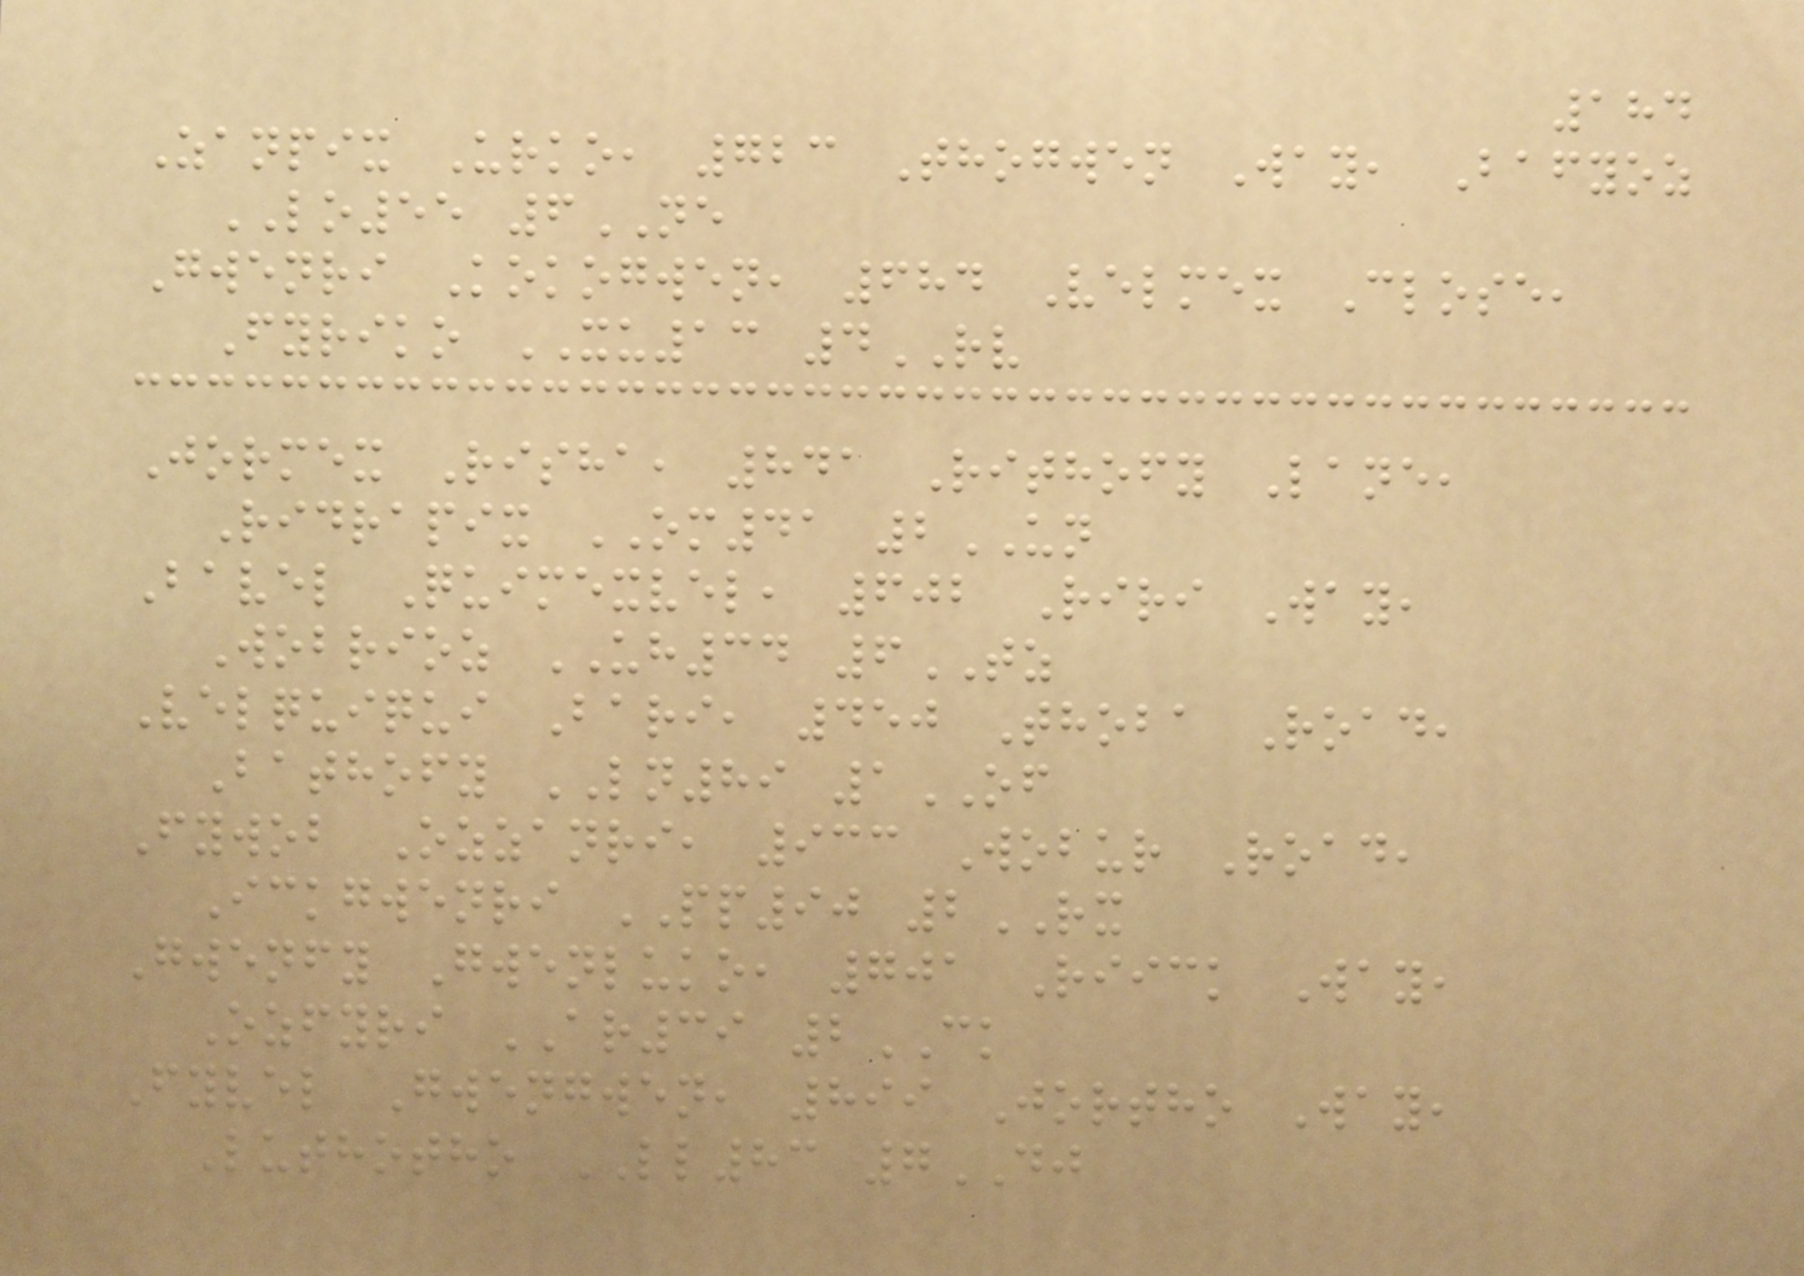184
Zanpix Urko, 723 Thogwen Way, Bafyoz
LO55 6NE
Gwenri Kokogwen, 684 Velmex Close,
Fyriko XU13 4RV
Jormex Risha, 841 Rithofy Lane,
Ridrapix OM41 2UN
Bavel Quimexvel, 602 Riri Way,
Wobrioz UH34 6TZ
Velquiqui Bari, 450 Thoba Road,
Bathofy LN89 1OF
Fywob Ozzanri, 933 Wobur Road,
Ickgwenri PP90 2RX
Gwenfy Gwenluko, 701 Riick Way,
Ozfyri AR39 2CK
Fyvel Gwengwen, 899 Jortho Way,
Luthotho LL83 7DJ
